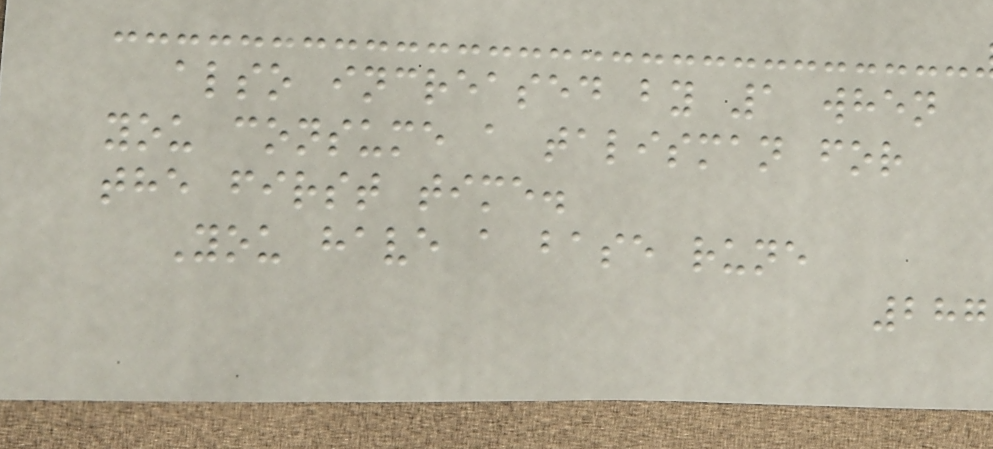also increased by 1 when
you consume a talisman for
the first time.
You have a base rune
287
